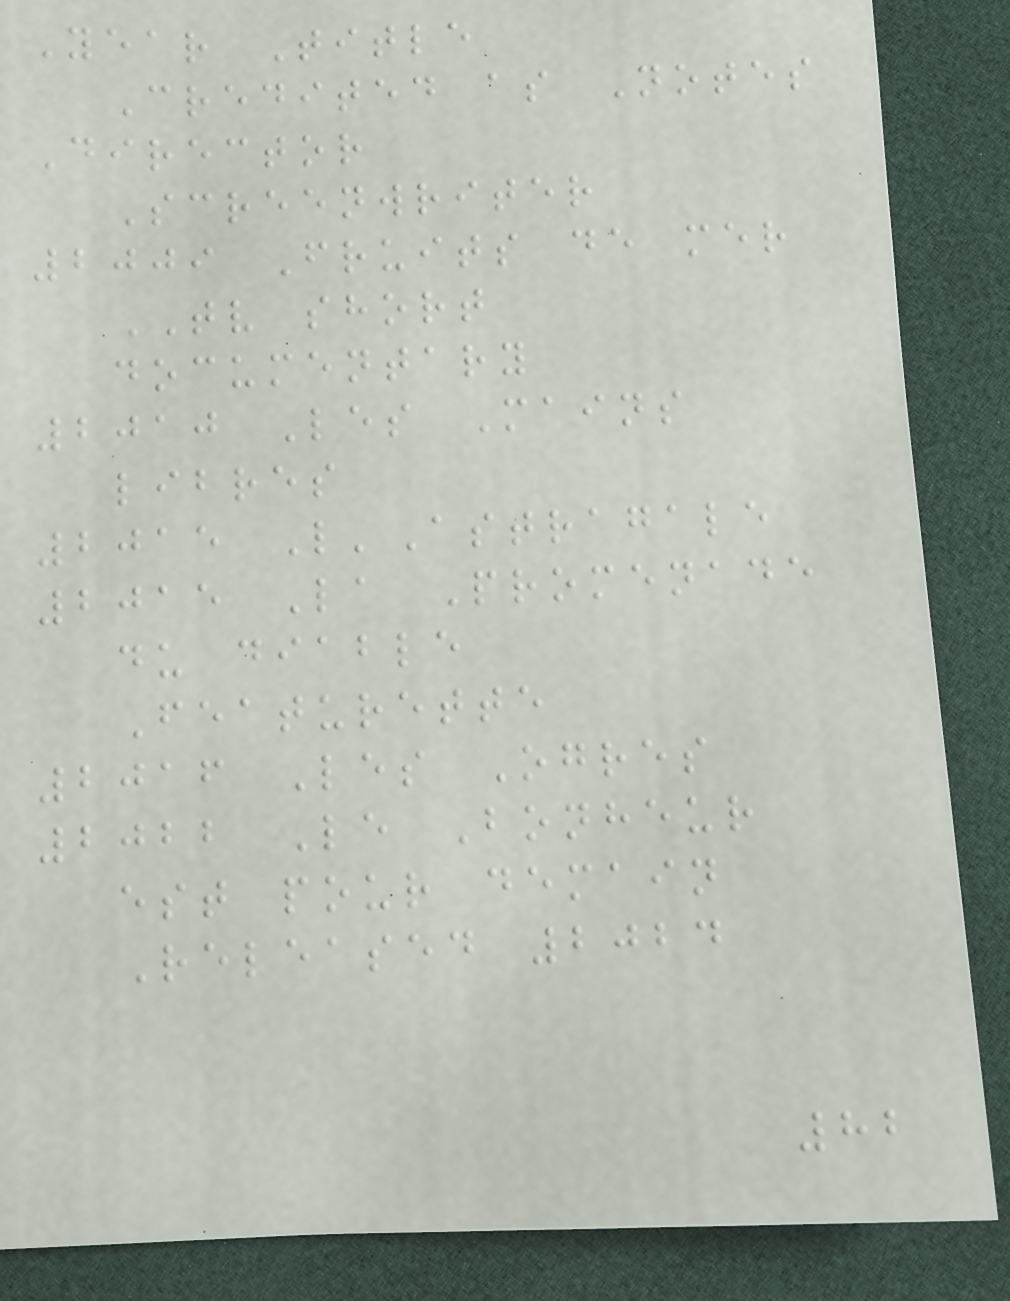Year Title
Credited as Notes
Director
Screenwriter
2009 Fruits de mer
TV short
documentary
2010 Les Mains
libres
2015 L'Astragale
2015 La Promenade
du diable
Featurette
2016 Les Ogres
2022 Le Bonheur
est pour demain
Released 2024
82
